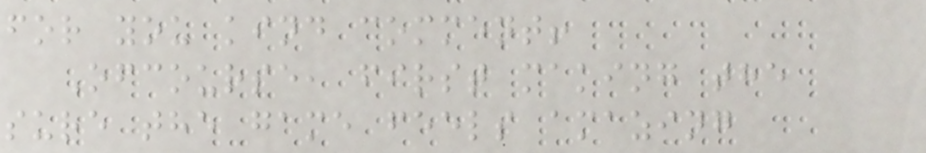for you kind comment!
Ofcourse, first making the
sure the game feels amazing
